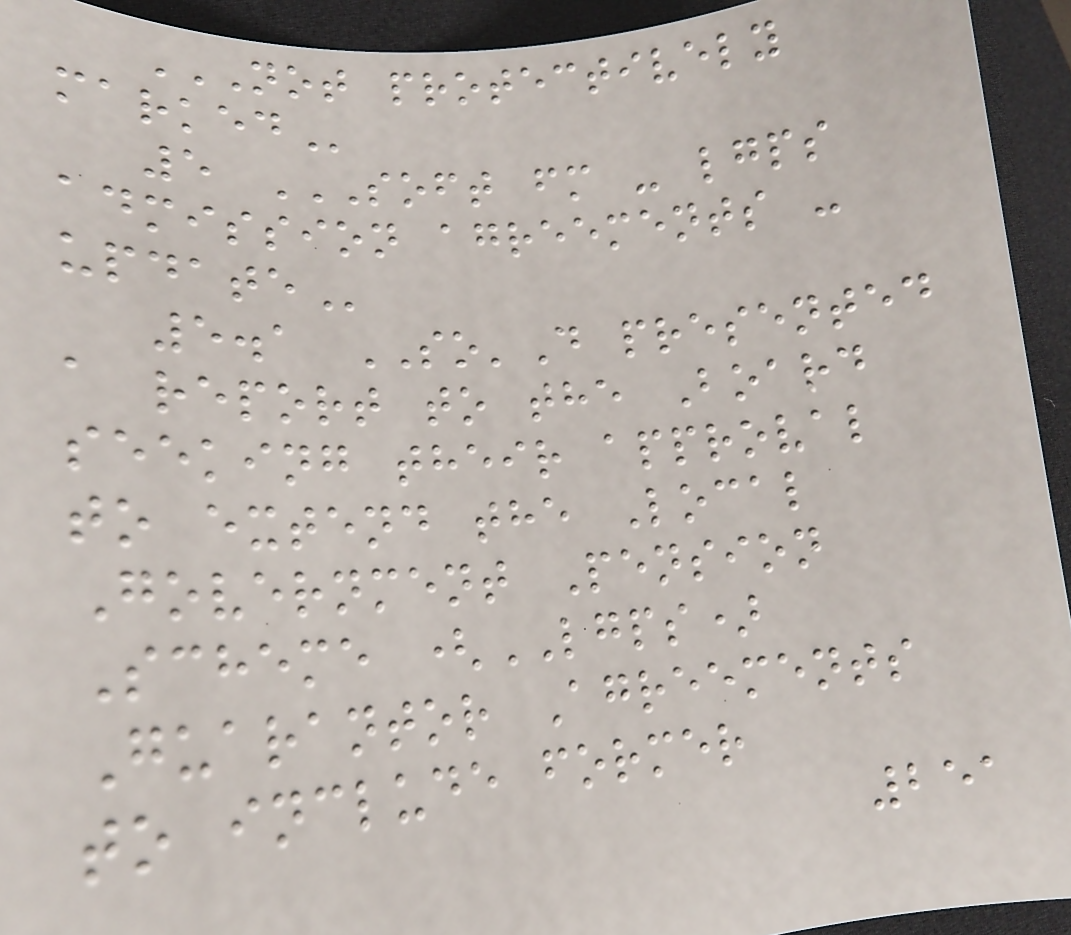NOT PROTECTIVELY
MARKED
5 SOFT FM - LGPS
ADMISSION AGREEMENTS -
UPDATE
5.1 SO'D presented
a report to the Board
seeking their approval
to extend the Local
Government Pension
Scheme (LGPS)
Guarantor Agreements
to include former
251
